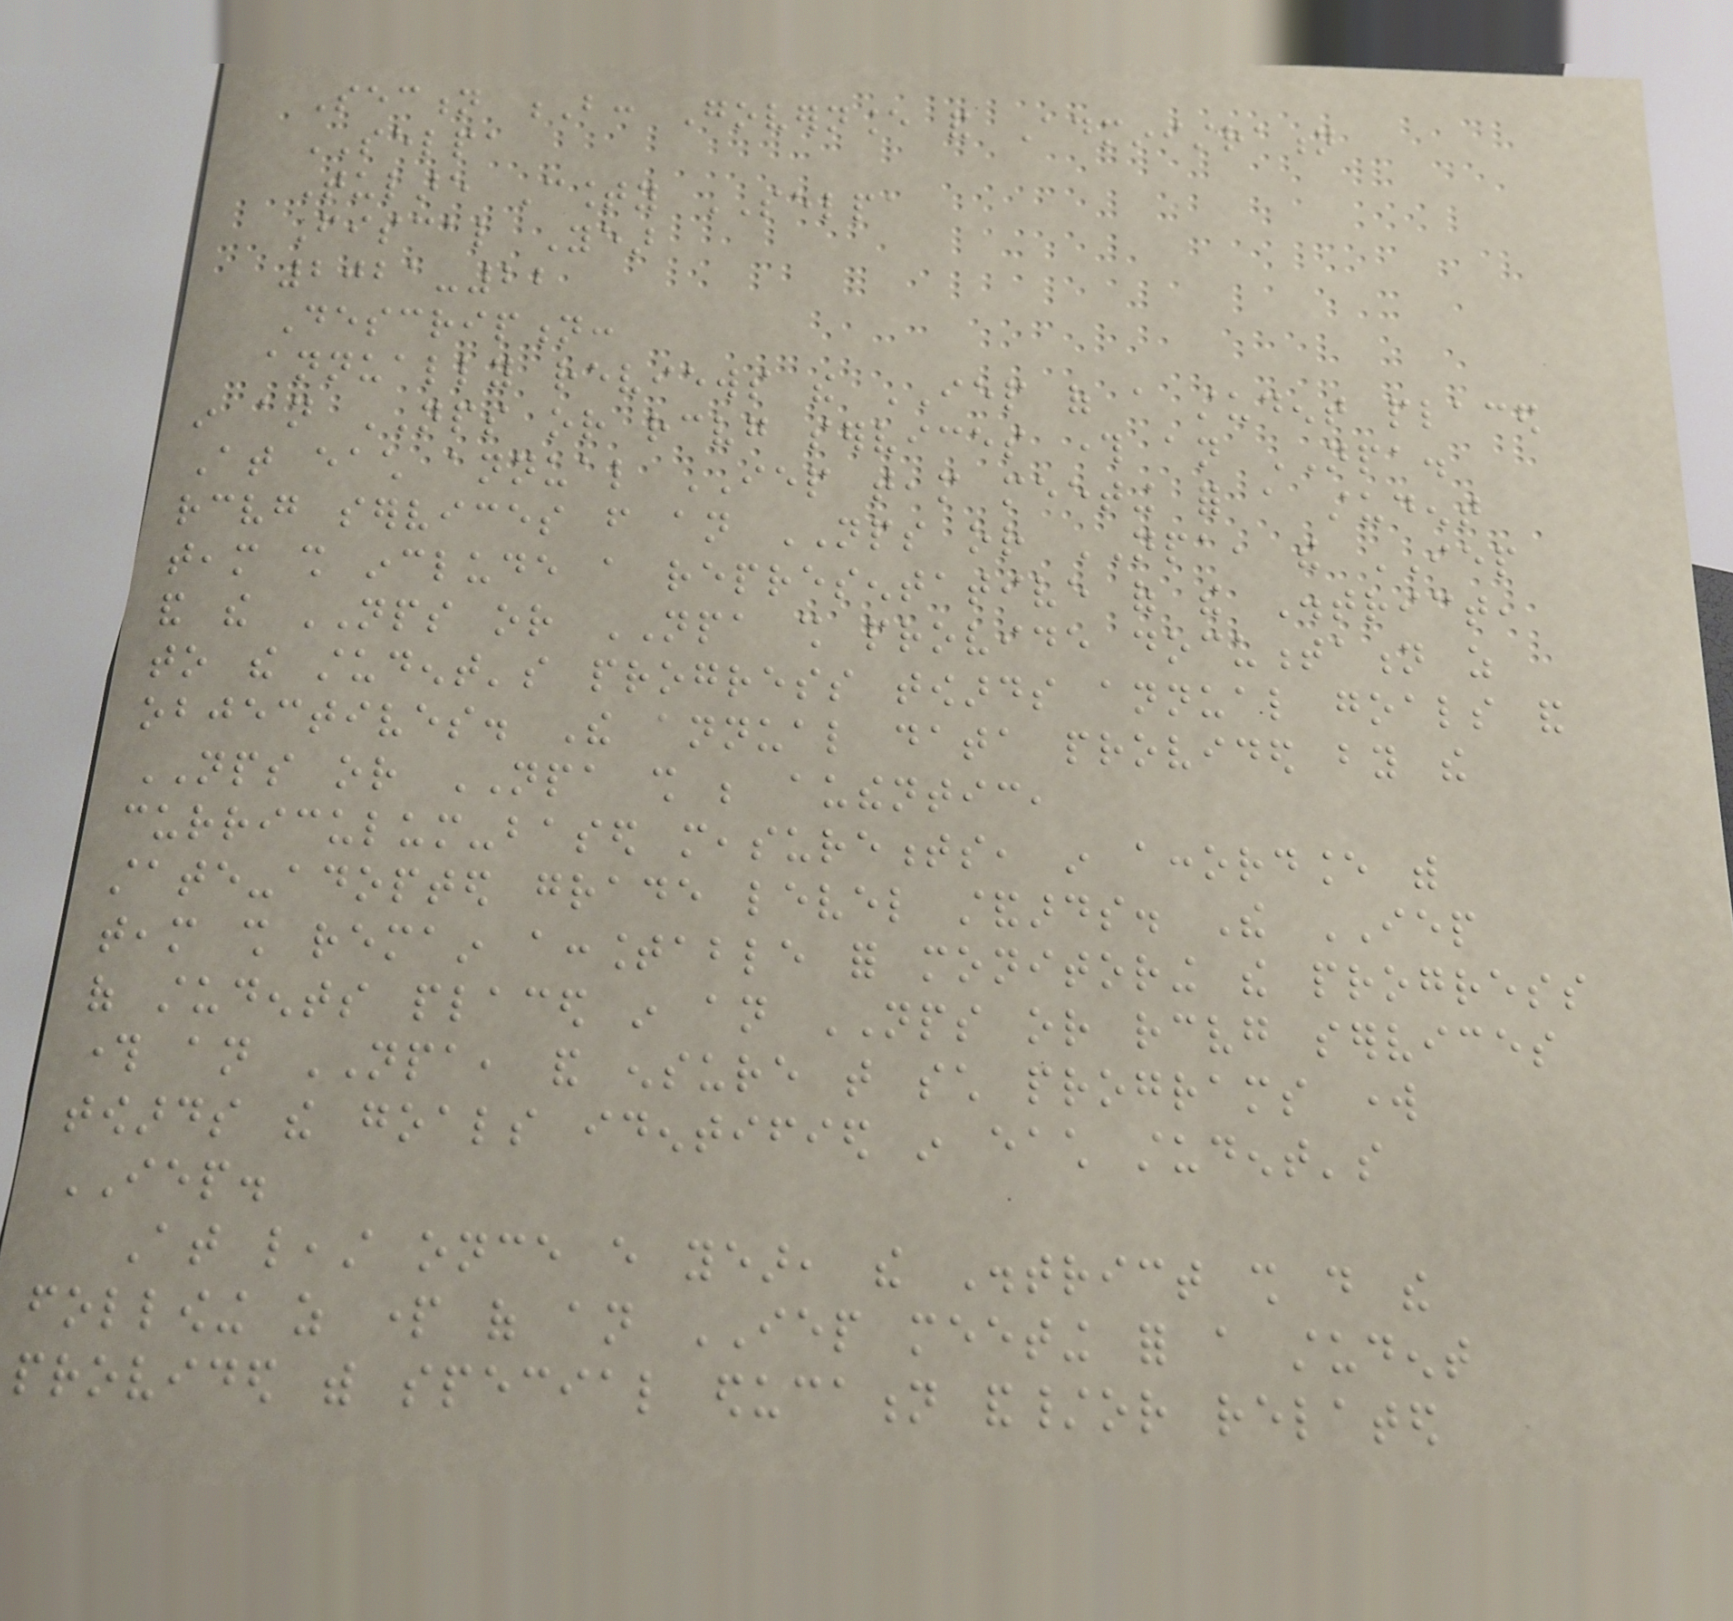Section B: Governance and Administration
SELPA
Tulare County SELPA
Fiscal Year
2021-22
Description:
annually reviews the IEP of a student placed
in an NPS or receiving services through an NPA.
At each annual IEP team meeting for a student
receiving services from an NPS or NPA, the IEP
team shall include a representative of the District,
and the NPS or NPA shall provide documentation as
to the student's progress towards annual goals and
objectives. The annual data provided by the
NPS or NPA shall be authentic,
curriculum-based measurements, in accordance with
state-adopted grade level standards. The IEP
team shall remain accountable for monitoring the progress
of students placed in an NPS or receiving services
through an NPA, and ensure that such programs work
towards the goals identified in each student's
IEP.
At least once every year, the District shall do the
following as part of an IEP meeting for a student
provided with special education and/or related
